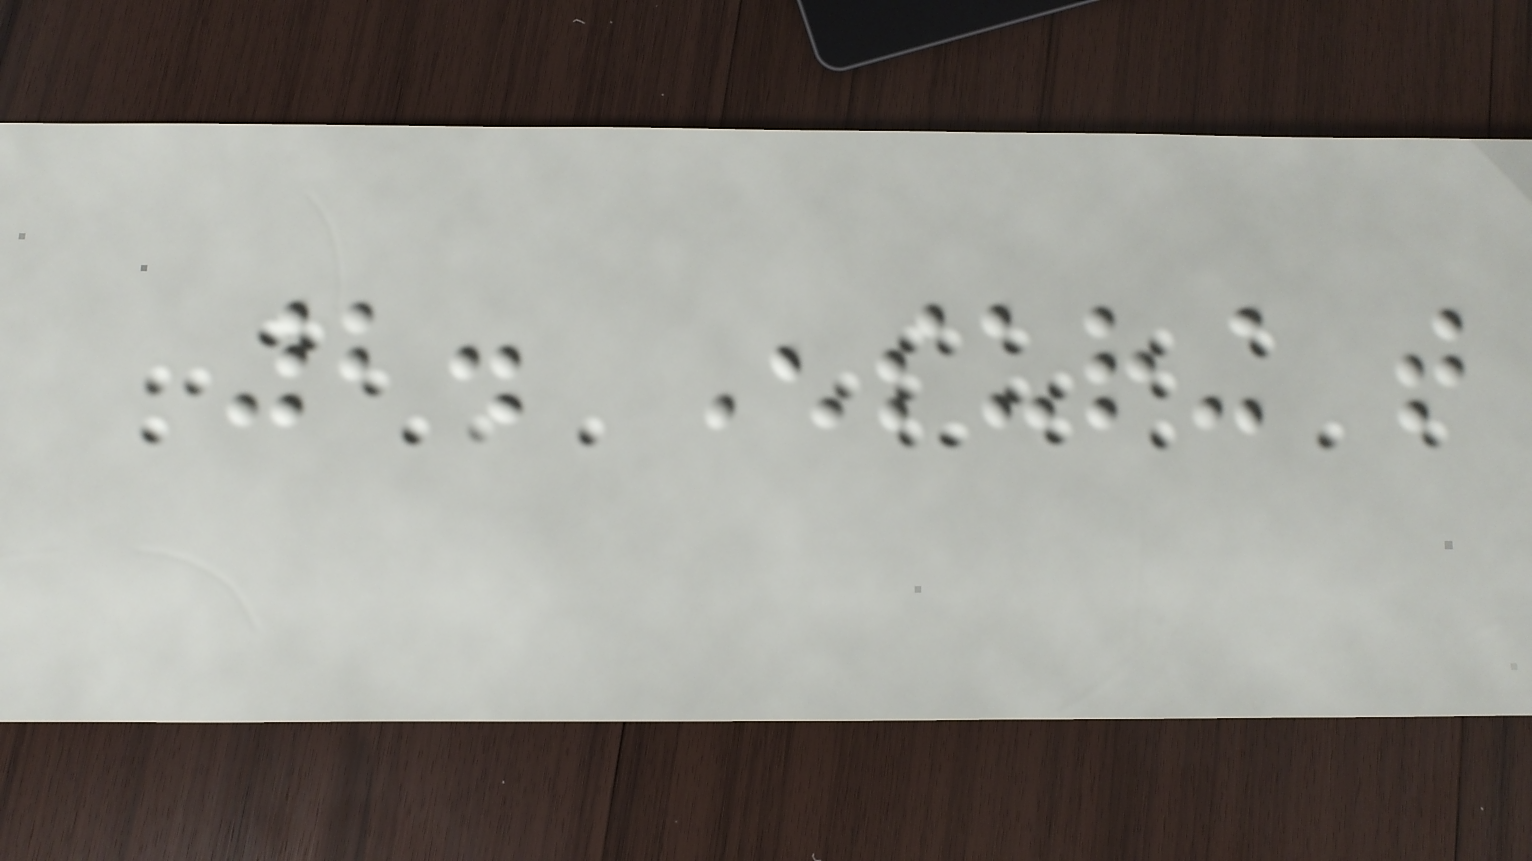2. Ensuring that
